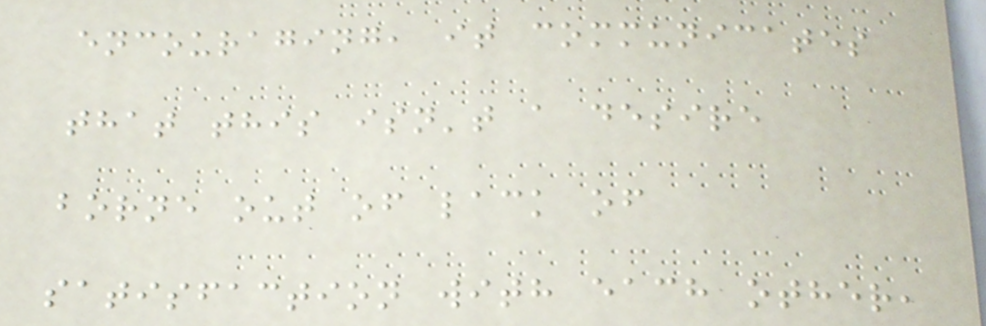encouraging, it communicates
that this isn't a desire
borne out of lack of
satisfaction with each other,
